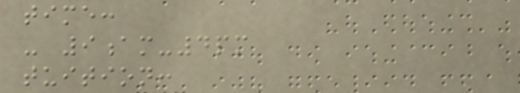time:
- 9am-4pm
tuition:
